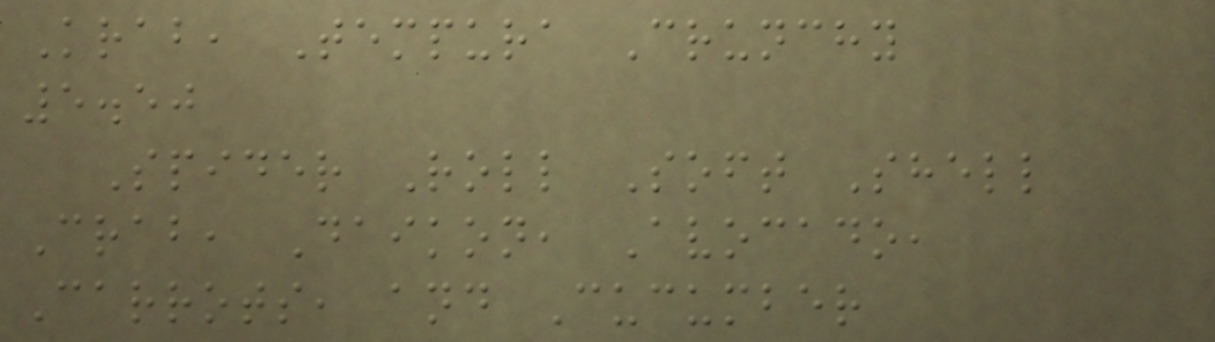Krab, Tempura Crunchy
5.50
Spider Roll Soft Shell
Crab, Daikon, Avocado,
Carrots, and Cucumber
